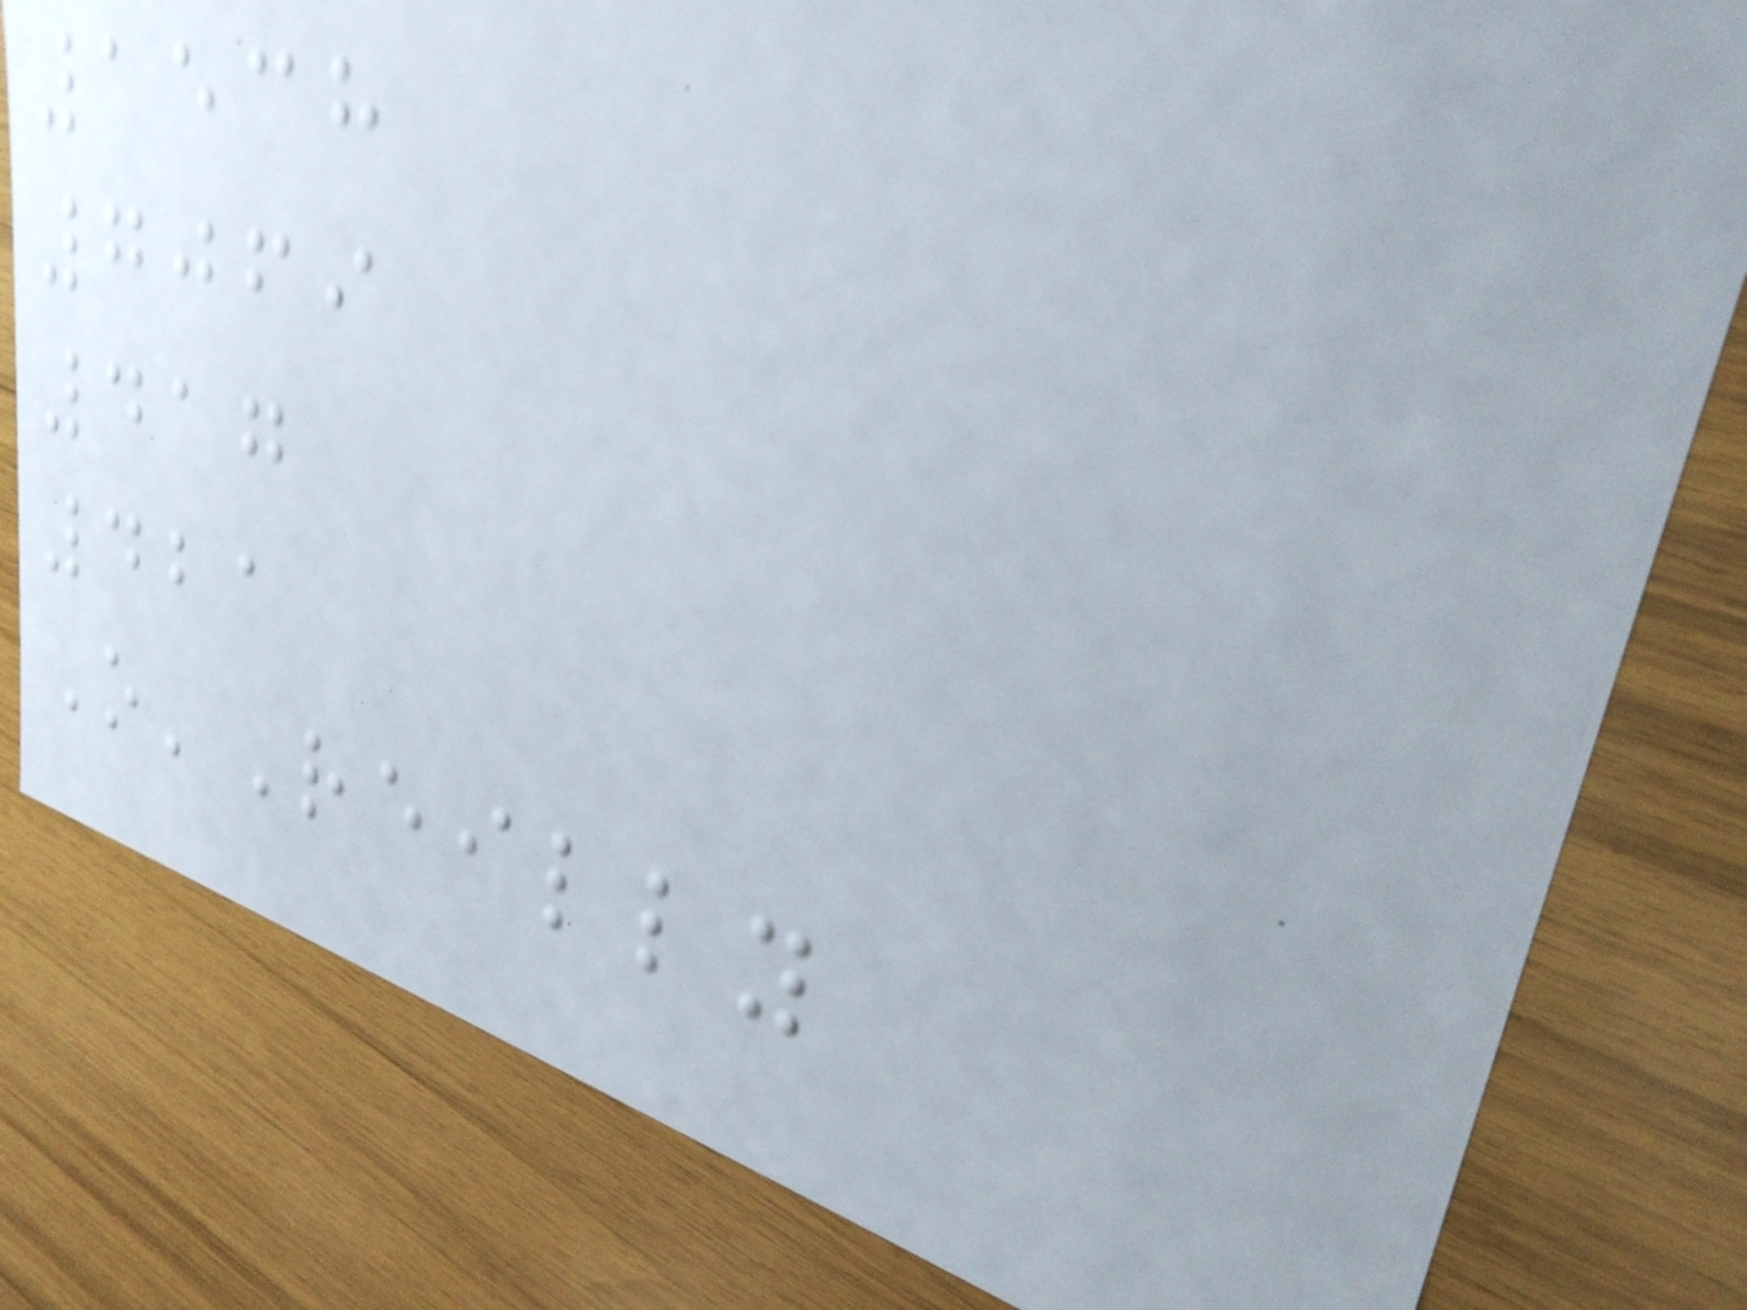1538
7069
417
421
O'Reilly
